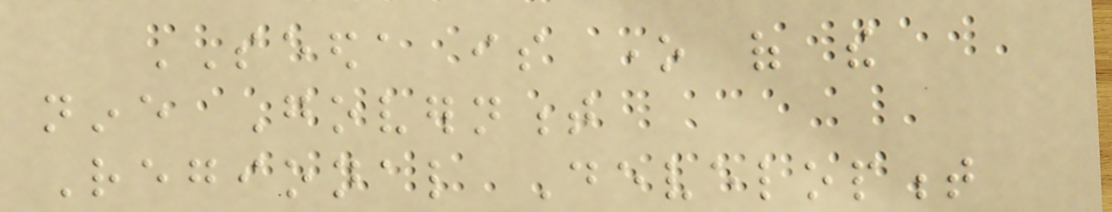SEEDA is one of the
nine Government
Regional Development
